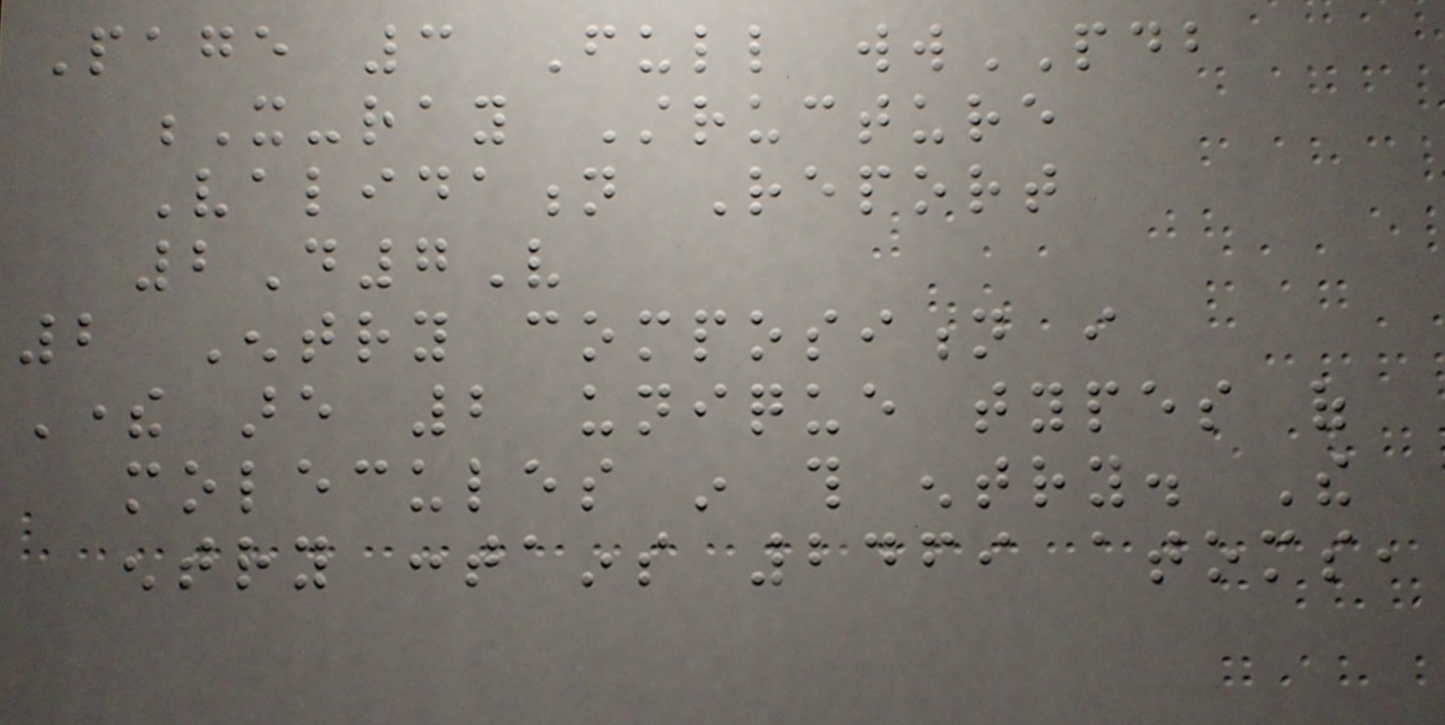Page 3 Full wwPDB
X-ray Structure
Validation Report
2D7V
2 Entry composition i
There are 2 unique types of
molecules in this entry. The
entry contains 2469 atoms,
